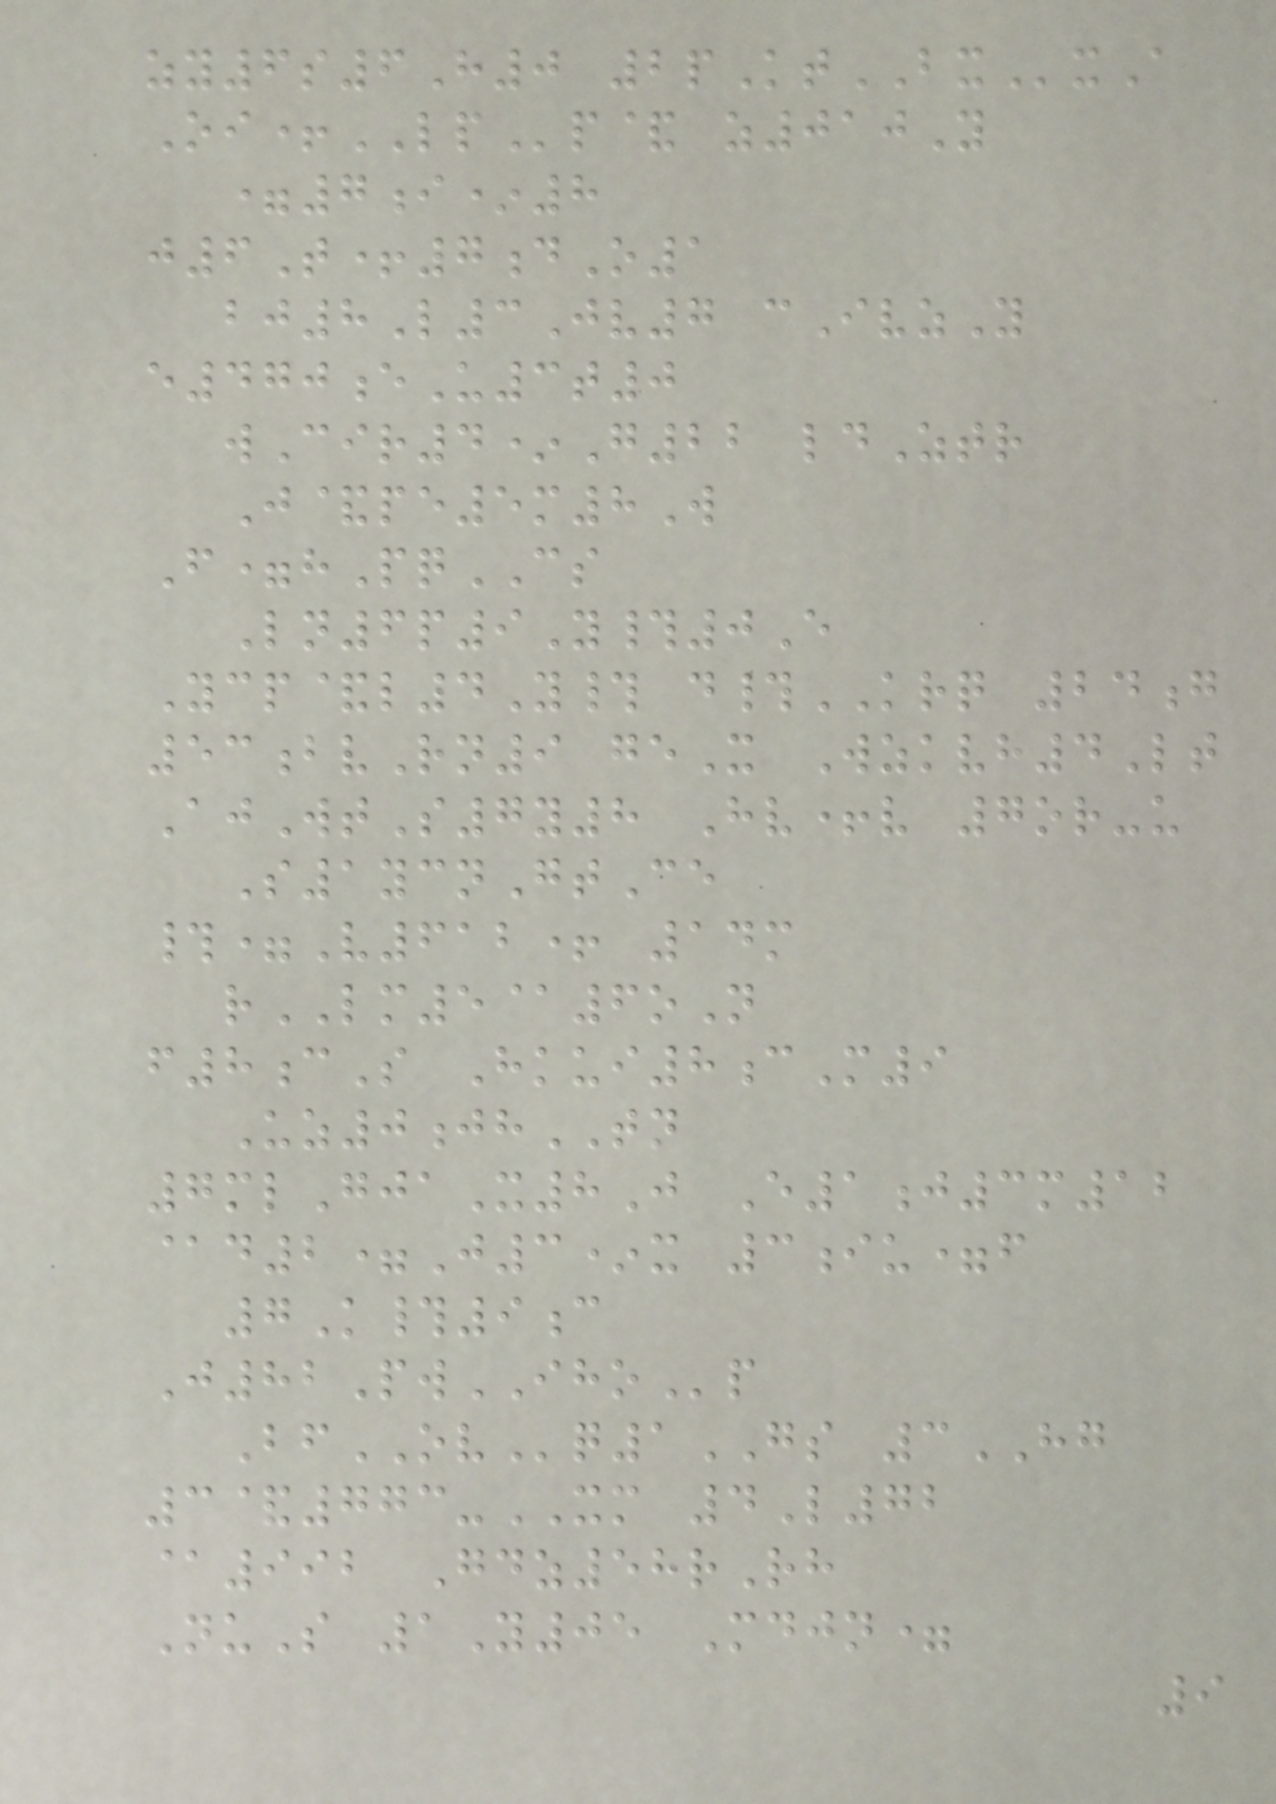zy6s6H0 2pKtBXxA
Oi+LPp& z010Y
=7i*8
j6T+7dO1
bj8L3Jv7 cIvzY
e470eU3t0
wCir4*G22 ldZtr
J&pe5m8W
F=hPqCS
Ln6p9Y#0E
Ycp&l4Y# d#KRQ 24g
53bvRn9 geX Wzkvh4Lt
AjWtS7y8 Hv+v 7or-u
S1ycnGtCe
#=V612+ 14m
rLM5@6oN
f8cS Hkui8cM9
Uz0jhTN
7mlGjaX8J E1j3m12
@d2=J3*x 3iu=f
7K#9c
J82PwIHOp
BfOVq1GS 3HG
3&773-XM 4L72
@992 Gdz58rRh
NuS 1Y05 Mdjn=
9
